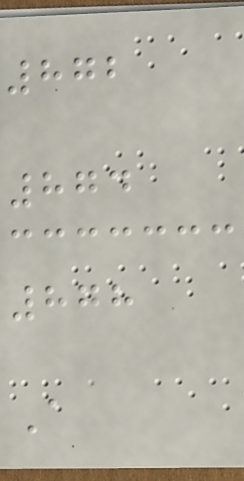872
874
878
A
